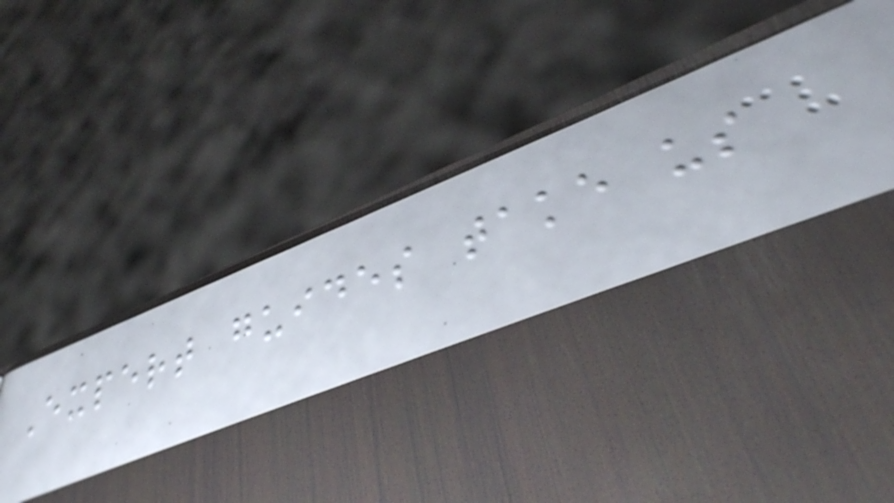Expert guides take us
